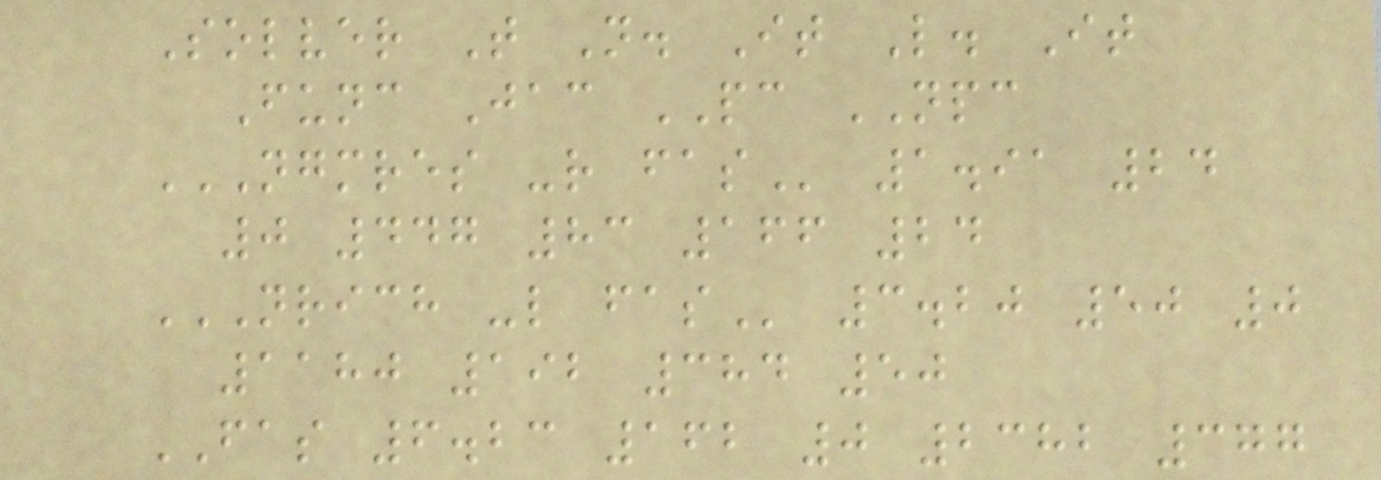Solver T N. It L. It
Func Jac PC NPC
NGMRES -R FAS 1.91 24
0 447 83 166 24
NRICH -L FAS 3.20 50 0
1180 192 384 50
FAS 6.23 162 0 2382 377
